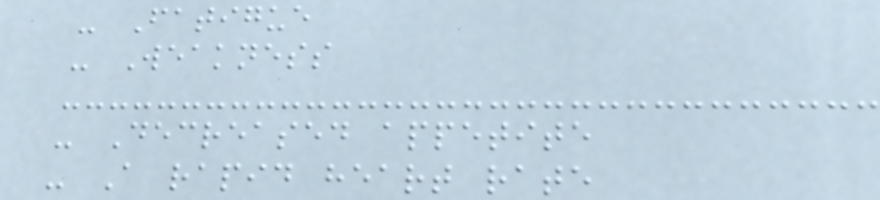- Fatigue
- Weakness
- Decreased appetite
- A rapid heart rate
